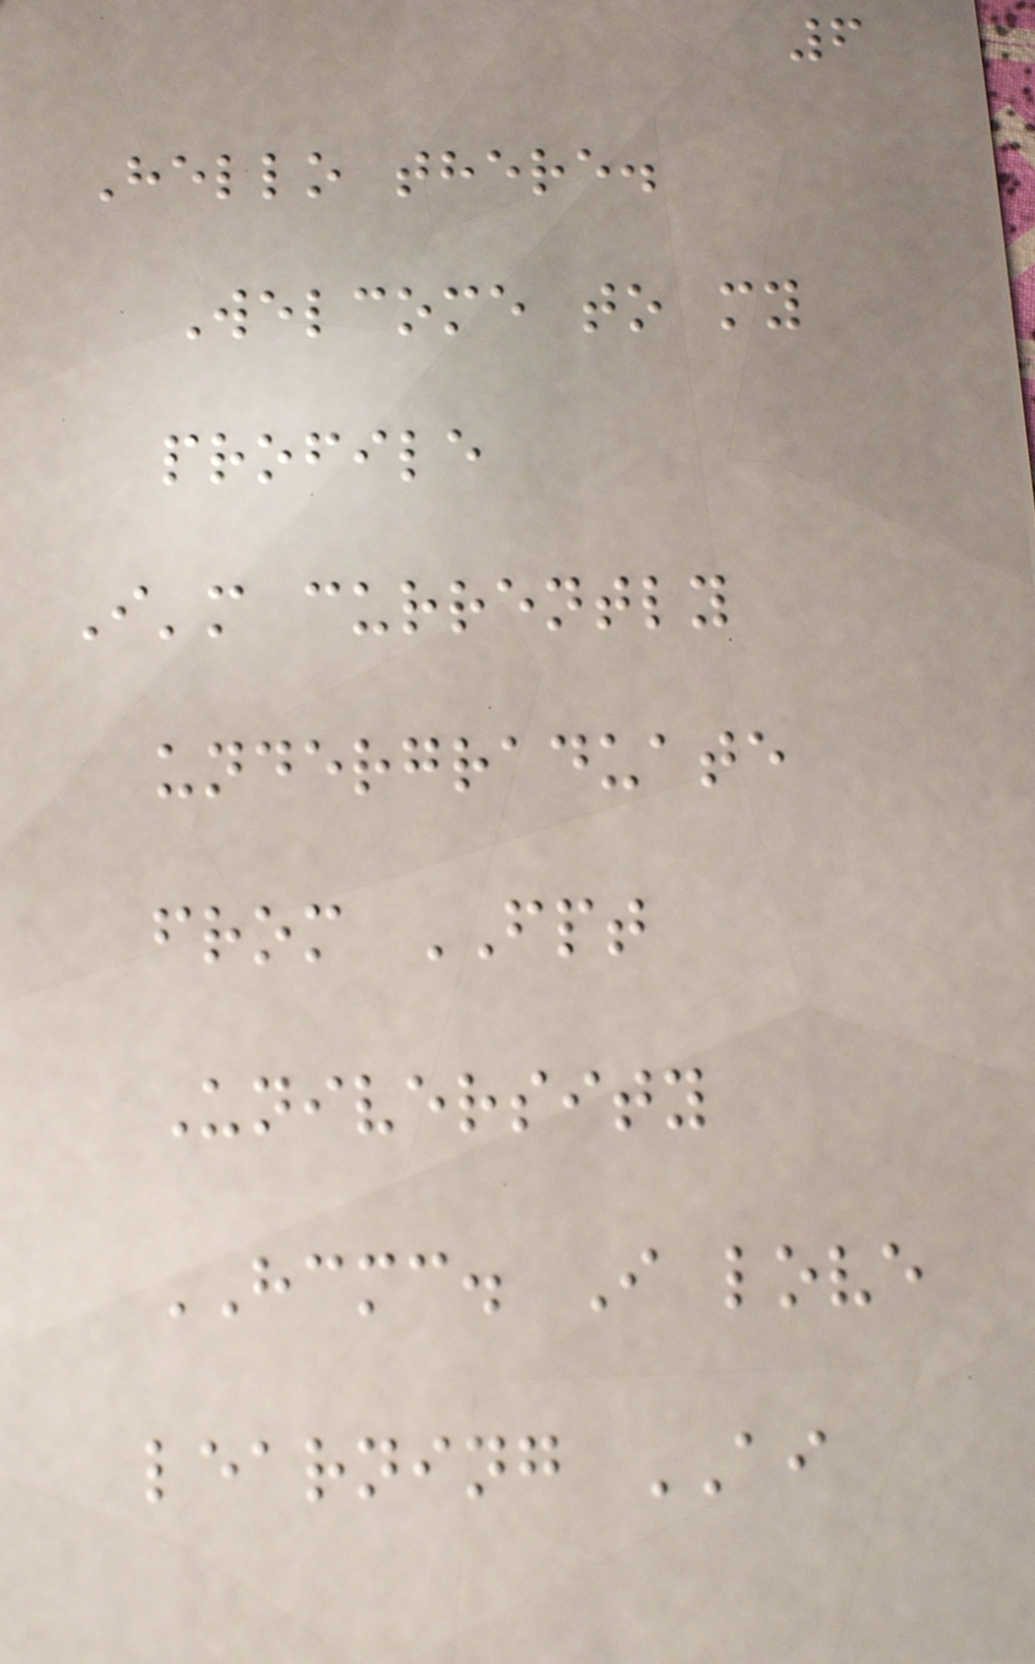6
Hello there.
Welcome to my
profile
I'm currently
undergraduate
from FPT
University
HCMC. I love
learning AI
